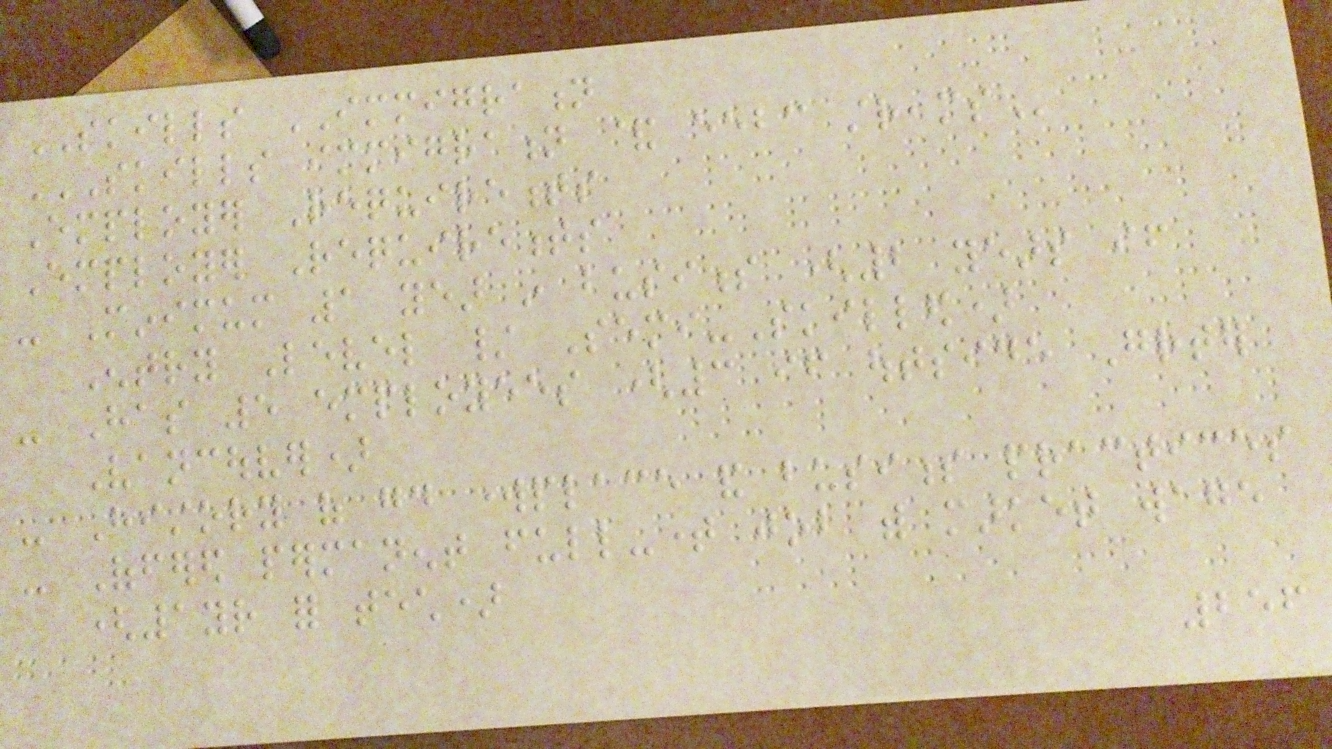SKILLS IMMIGRATION
SKILLS IMMIGRATION & EEBC STREAMS
Employer Requirements
Employer Requirements
- Minimum 1 year in business (2 years if
Entry Level / Semi-Skilled)
- Has 5 employees (3 if outside Greater
Vancouver)
- History of good workplace and business practices
- Offered permanent full-time job with market wage
(1yr for tech)
256
